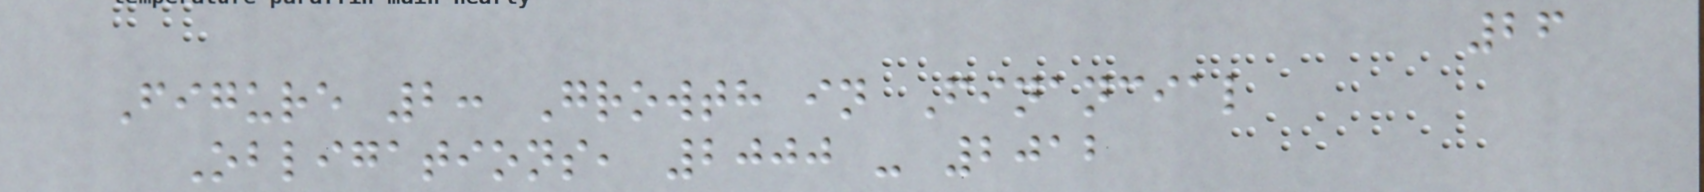26
Figure 2: Growth in Financial
Obligations, 2000 - 2012
